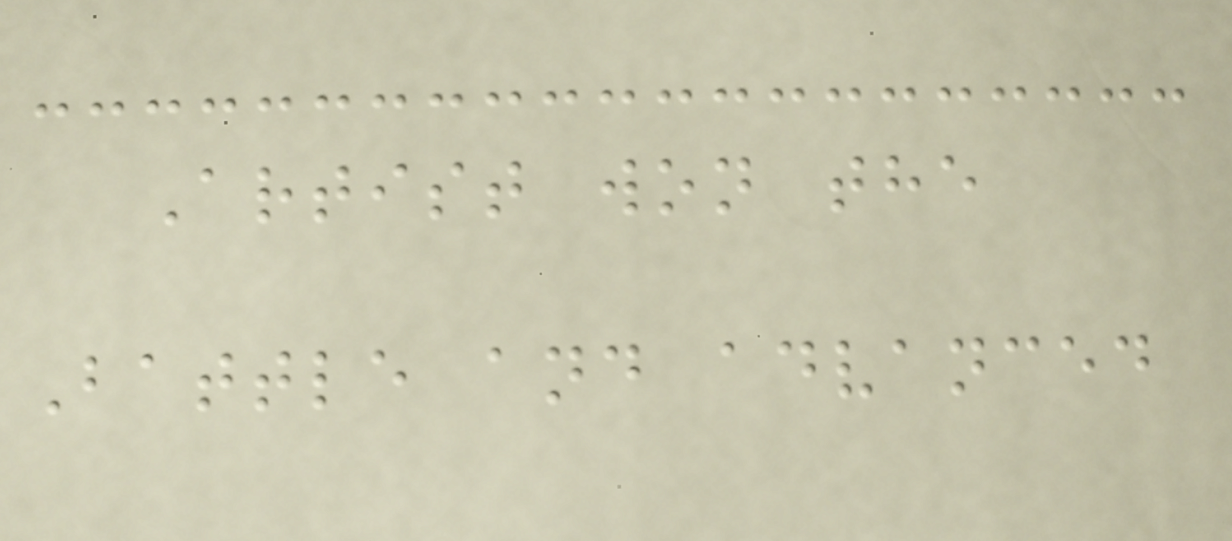Artist won the
Battle and advanced
